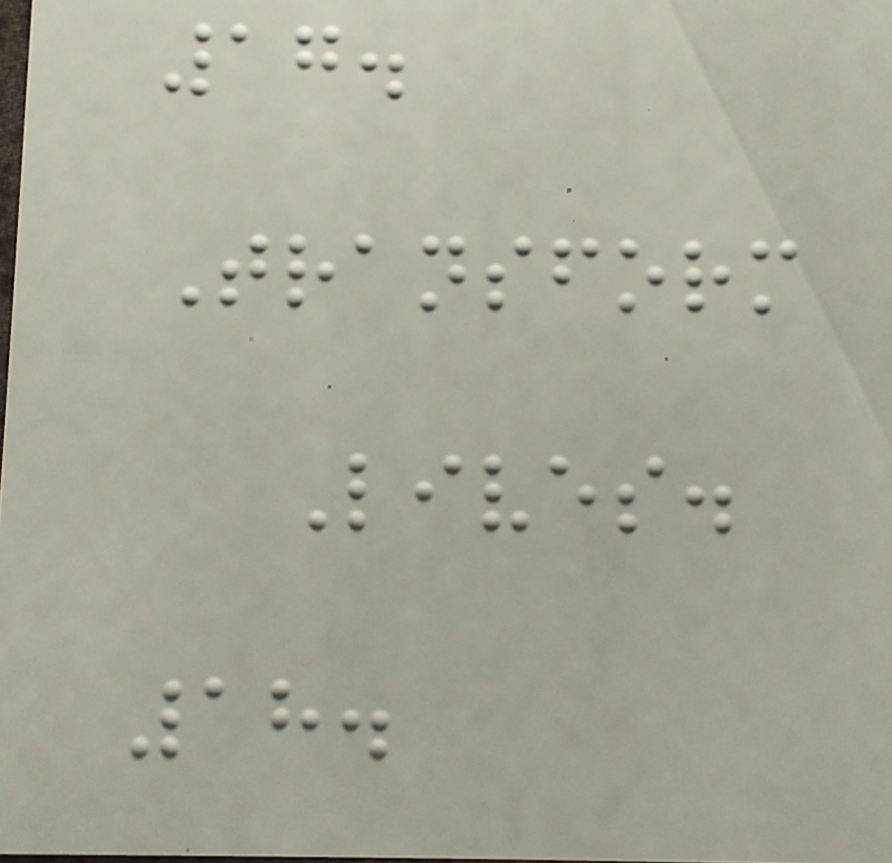17.
Transform
Lives.
18.
